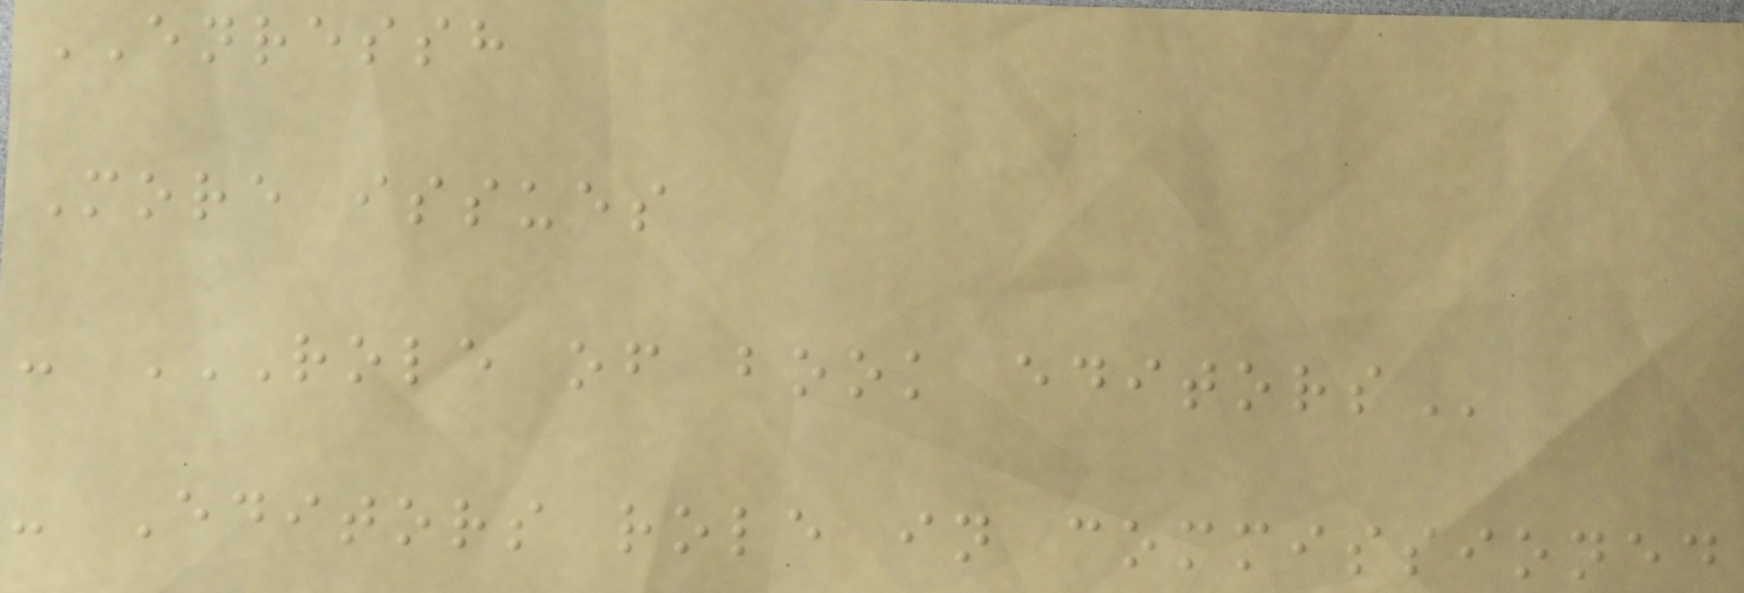ENRESSH
More issues
- ROLE OF BOOK EDITORS
- Editors role in commissioned
